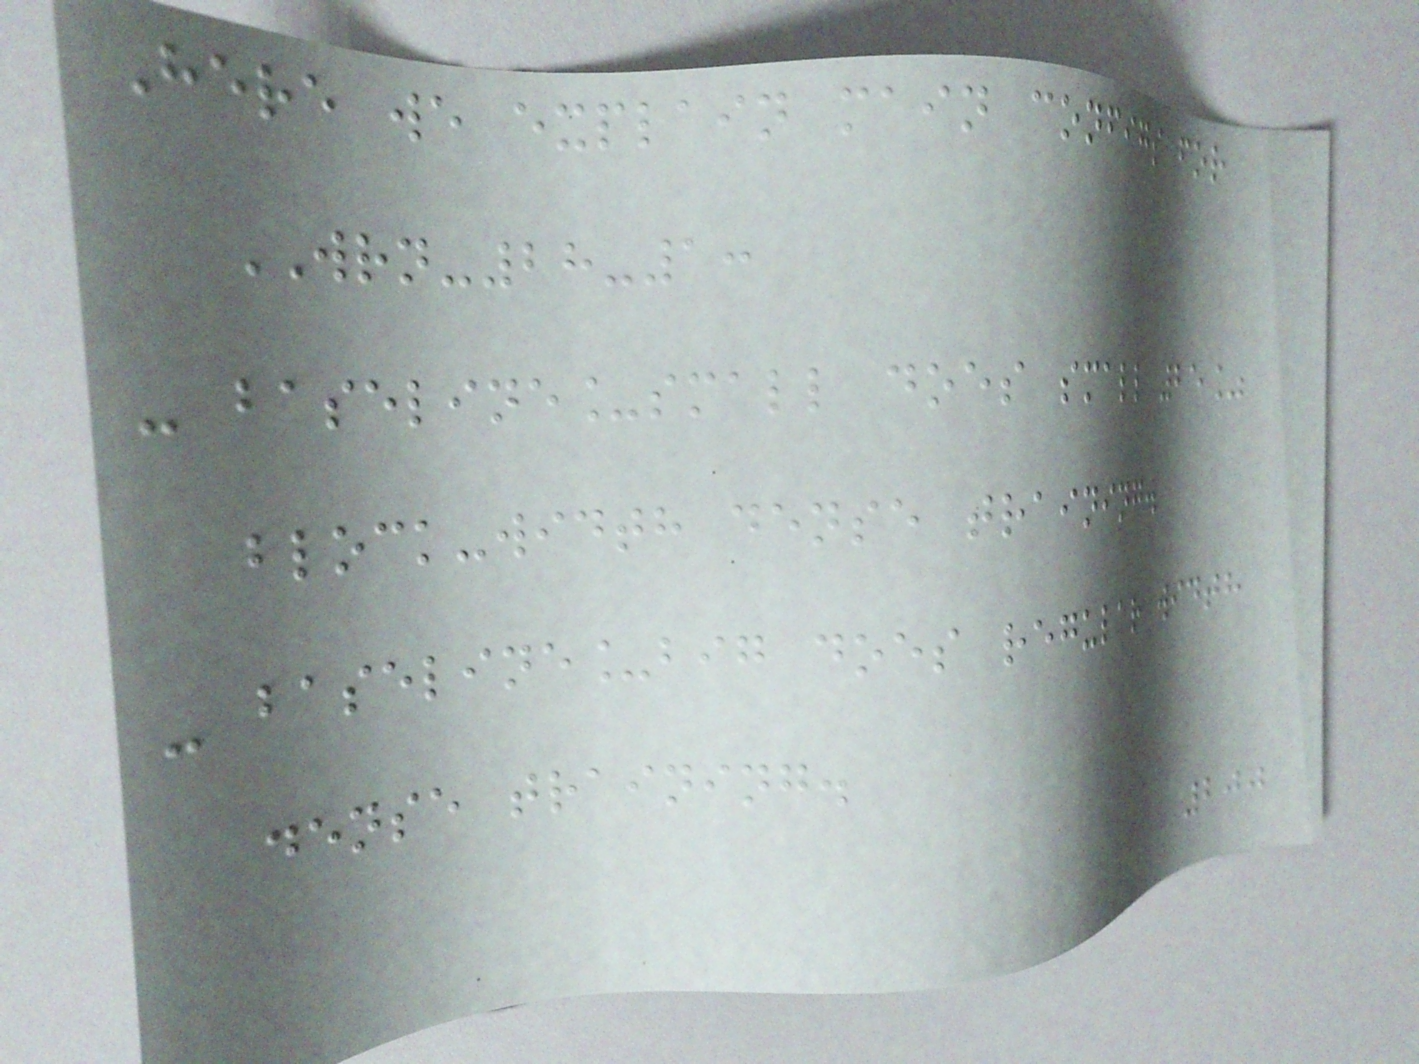Here we explain main configs for
WRN-28-1:
- baseline_small does small 25%
block-width dense training.
- baseline_big does regular width
dense training.
200
